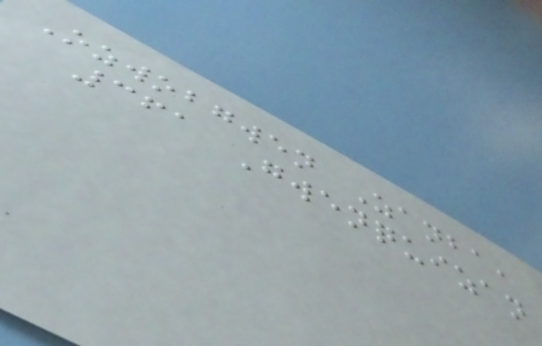Ozwobgwen Zanba,
361 Gwenquizan
